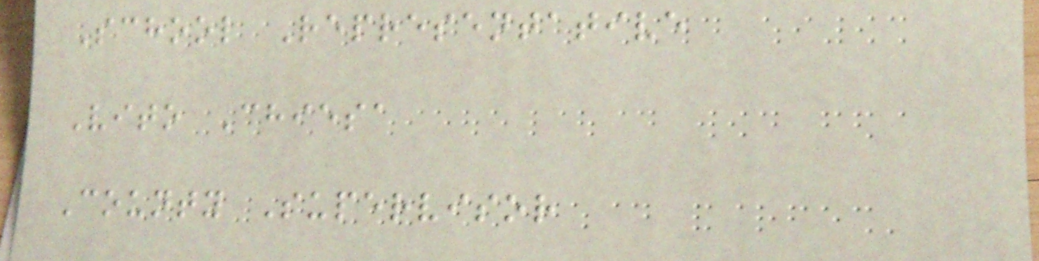School Representative
Vito Chiesa
County Supervisor
